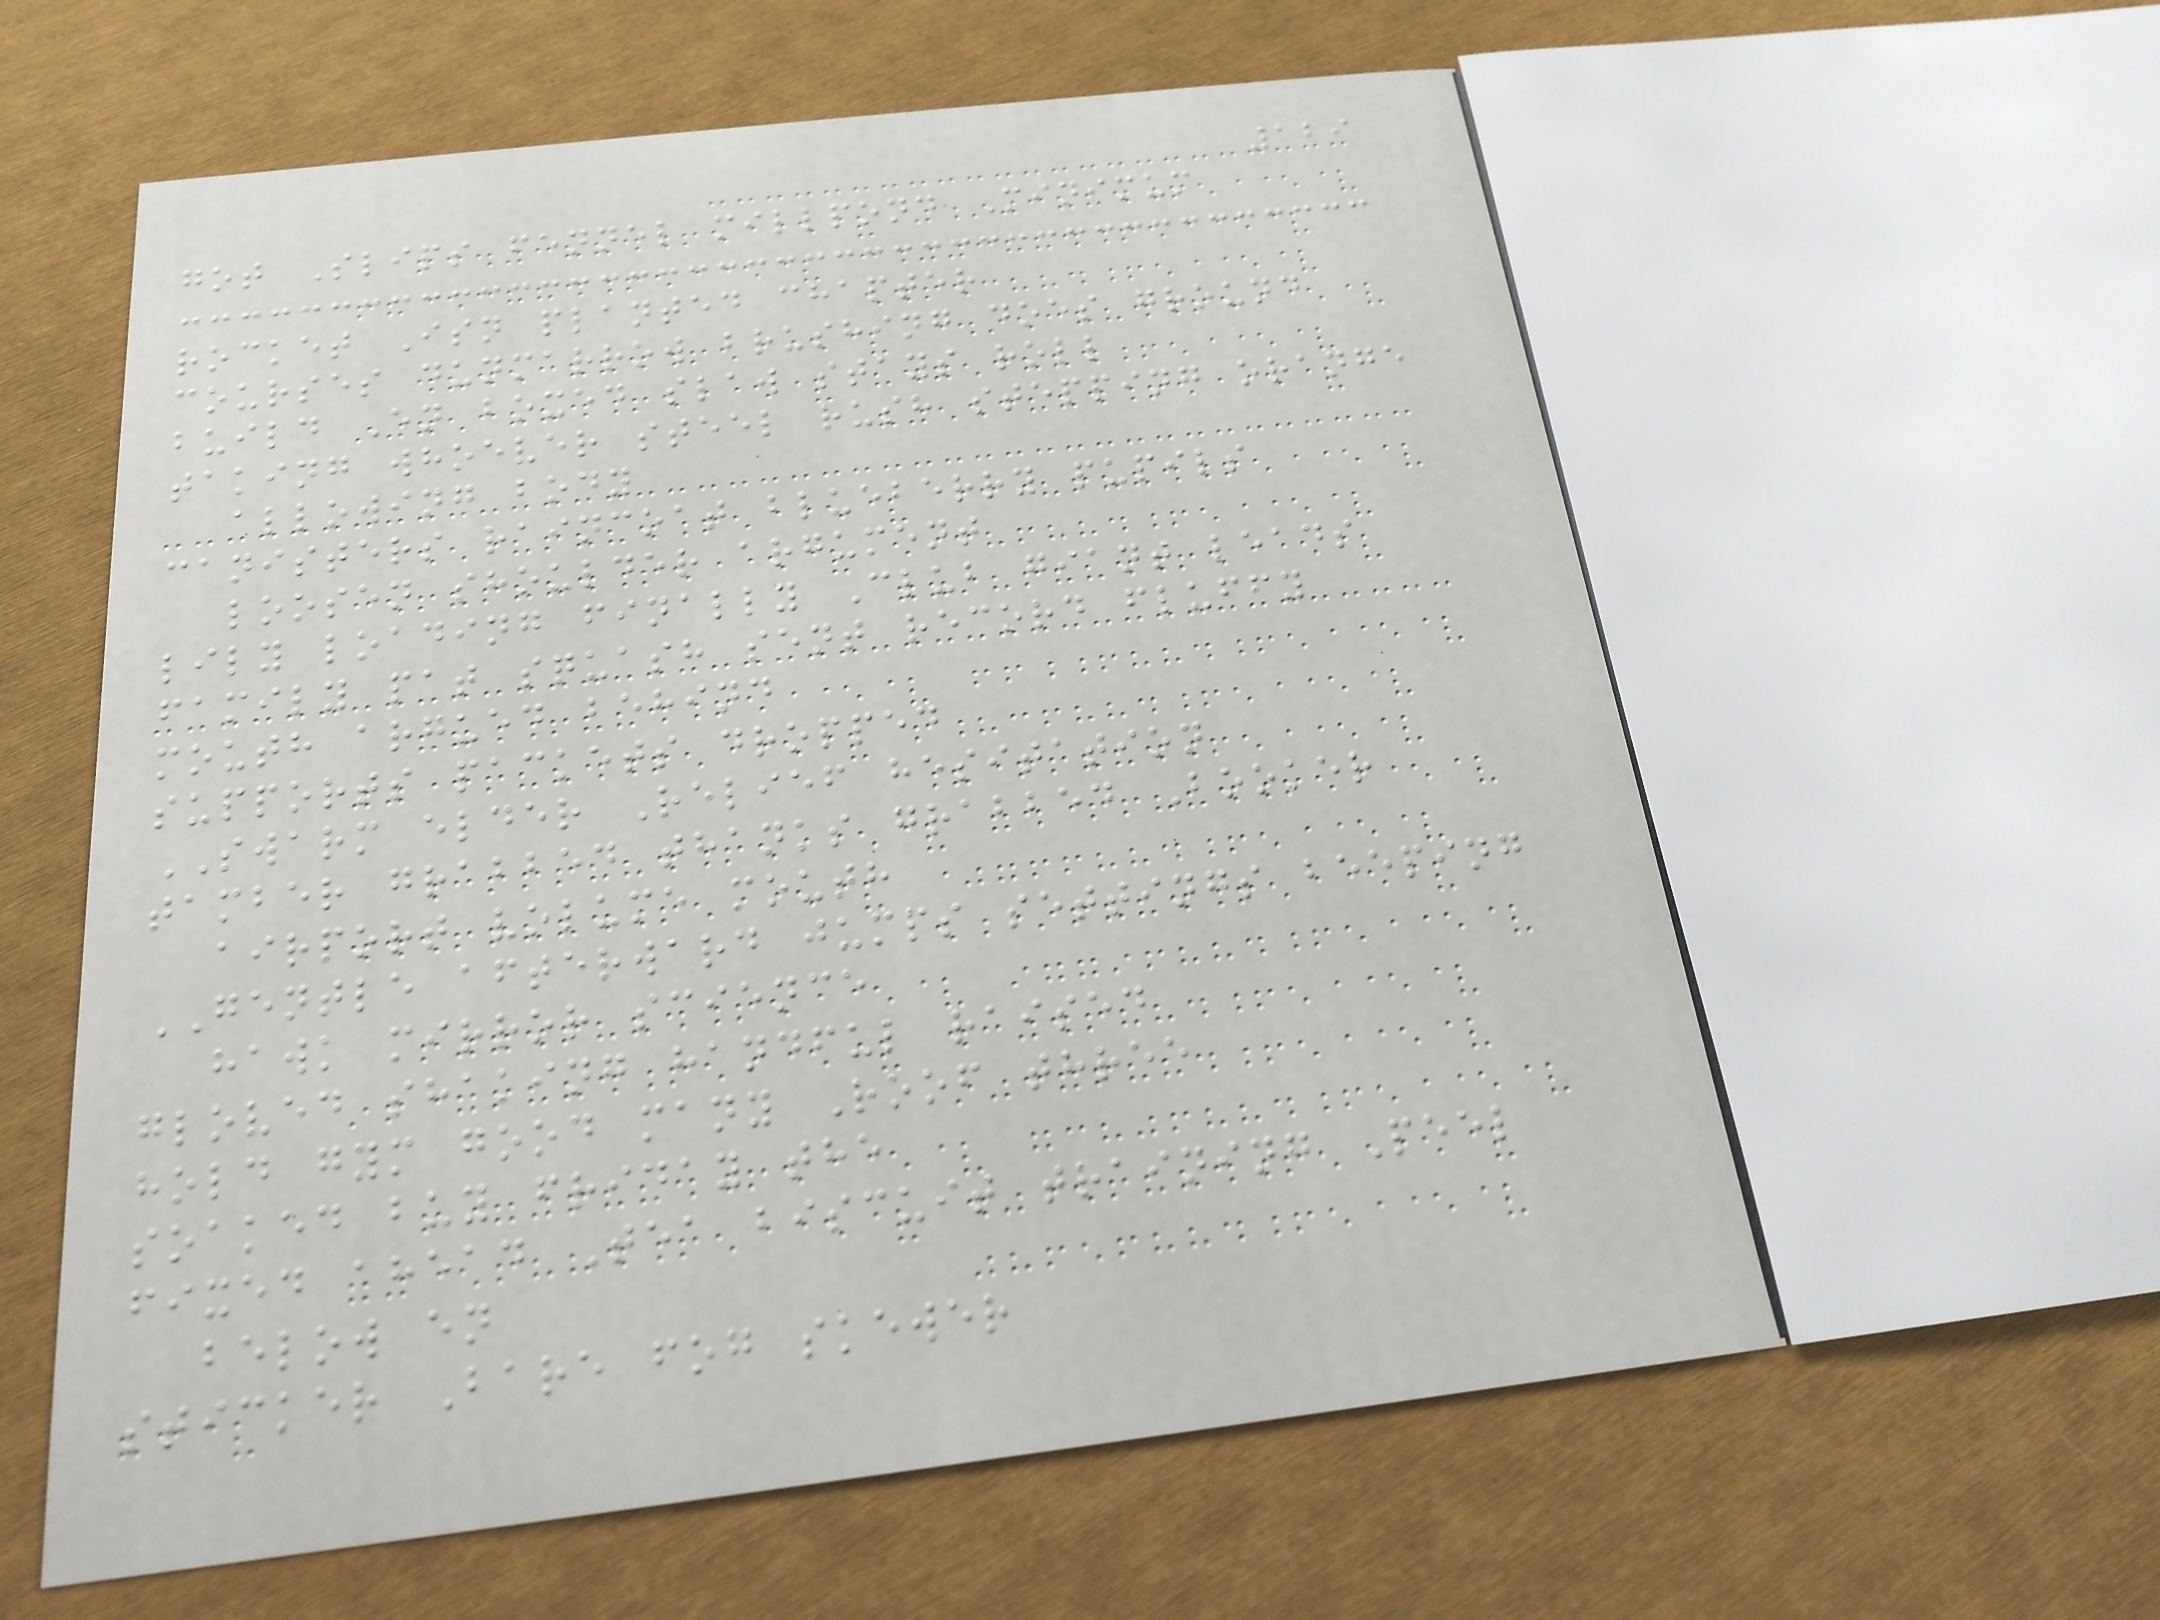129
got Slips fennel millpond Minimum
rocket Isn planted chapter
courses dunmarrow brushing does ground
build En boxed slaw stays roll
taking whoever steel rush stepping orange
allowing body
canisters raincoat blueberry pupils
loosen shoulder argument
lily loading finally Club giant leads
family pat squash sent record fluffy
mouth argued behind
supports packets dropped
SWARM elder Relief hesitation
tamber grabbed thanks grabbed Booker
airport volume mouth
GENTLE afterward jumps settings beeping
hawk mirror science
gloved shaking handful raised
hold gym good many Roof three
soaked buy friday the
fixed ahead Tea biscuit training Peel
below en
sticker Bare fog skewer
